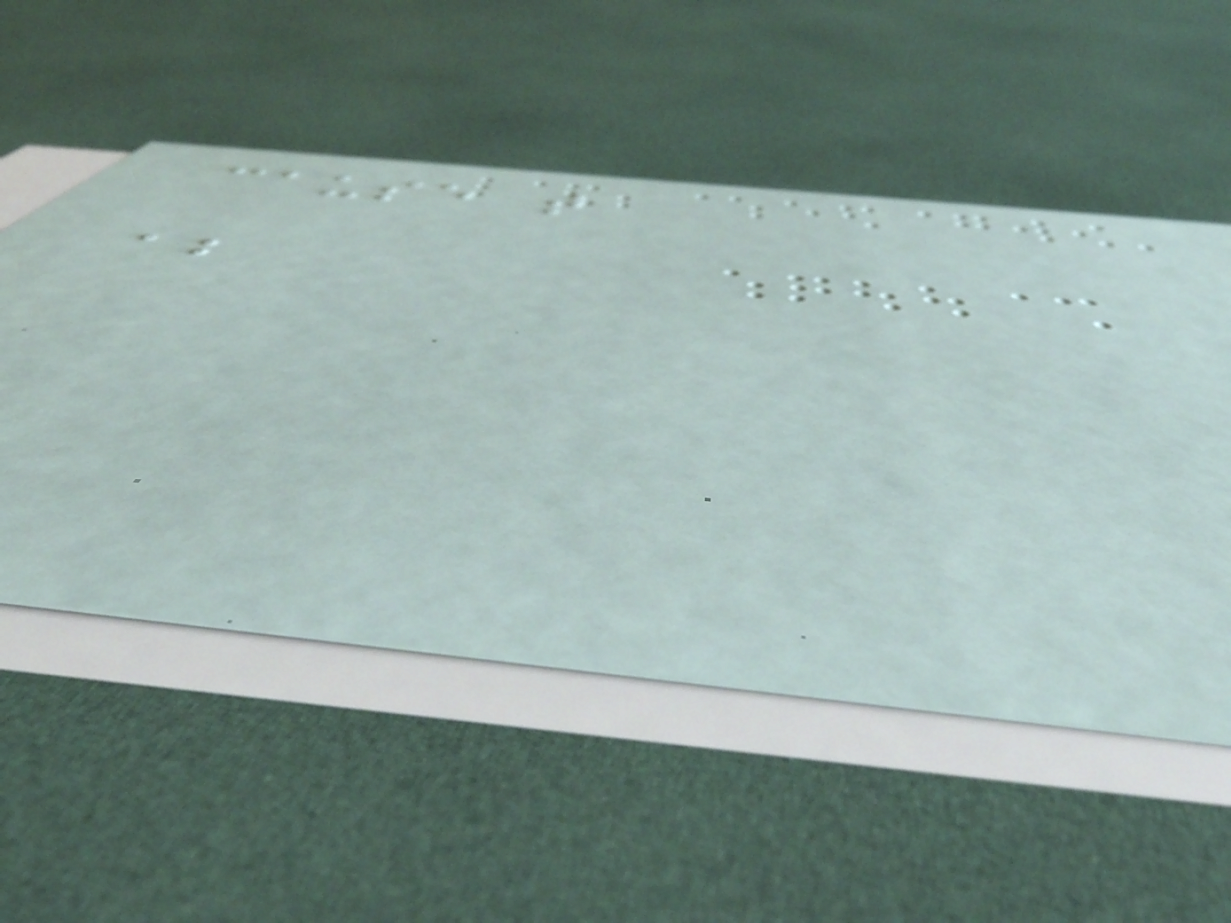cause that
about
